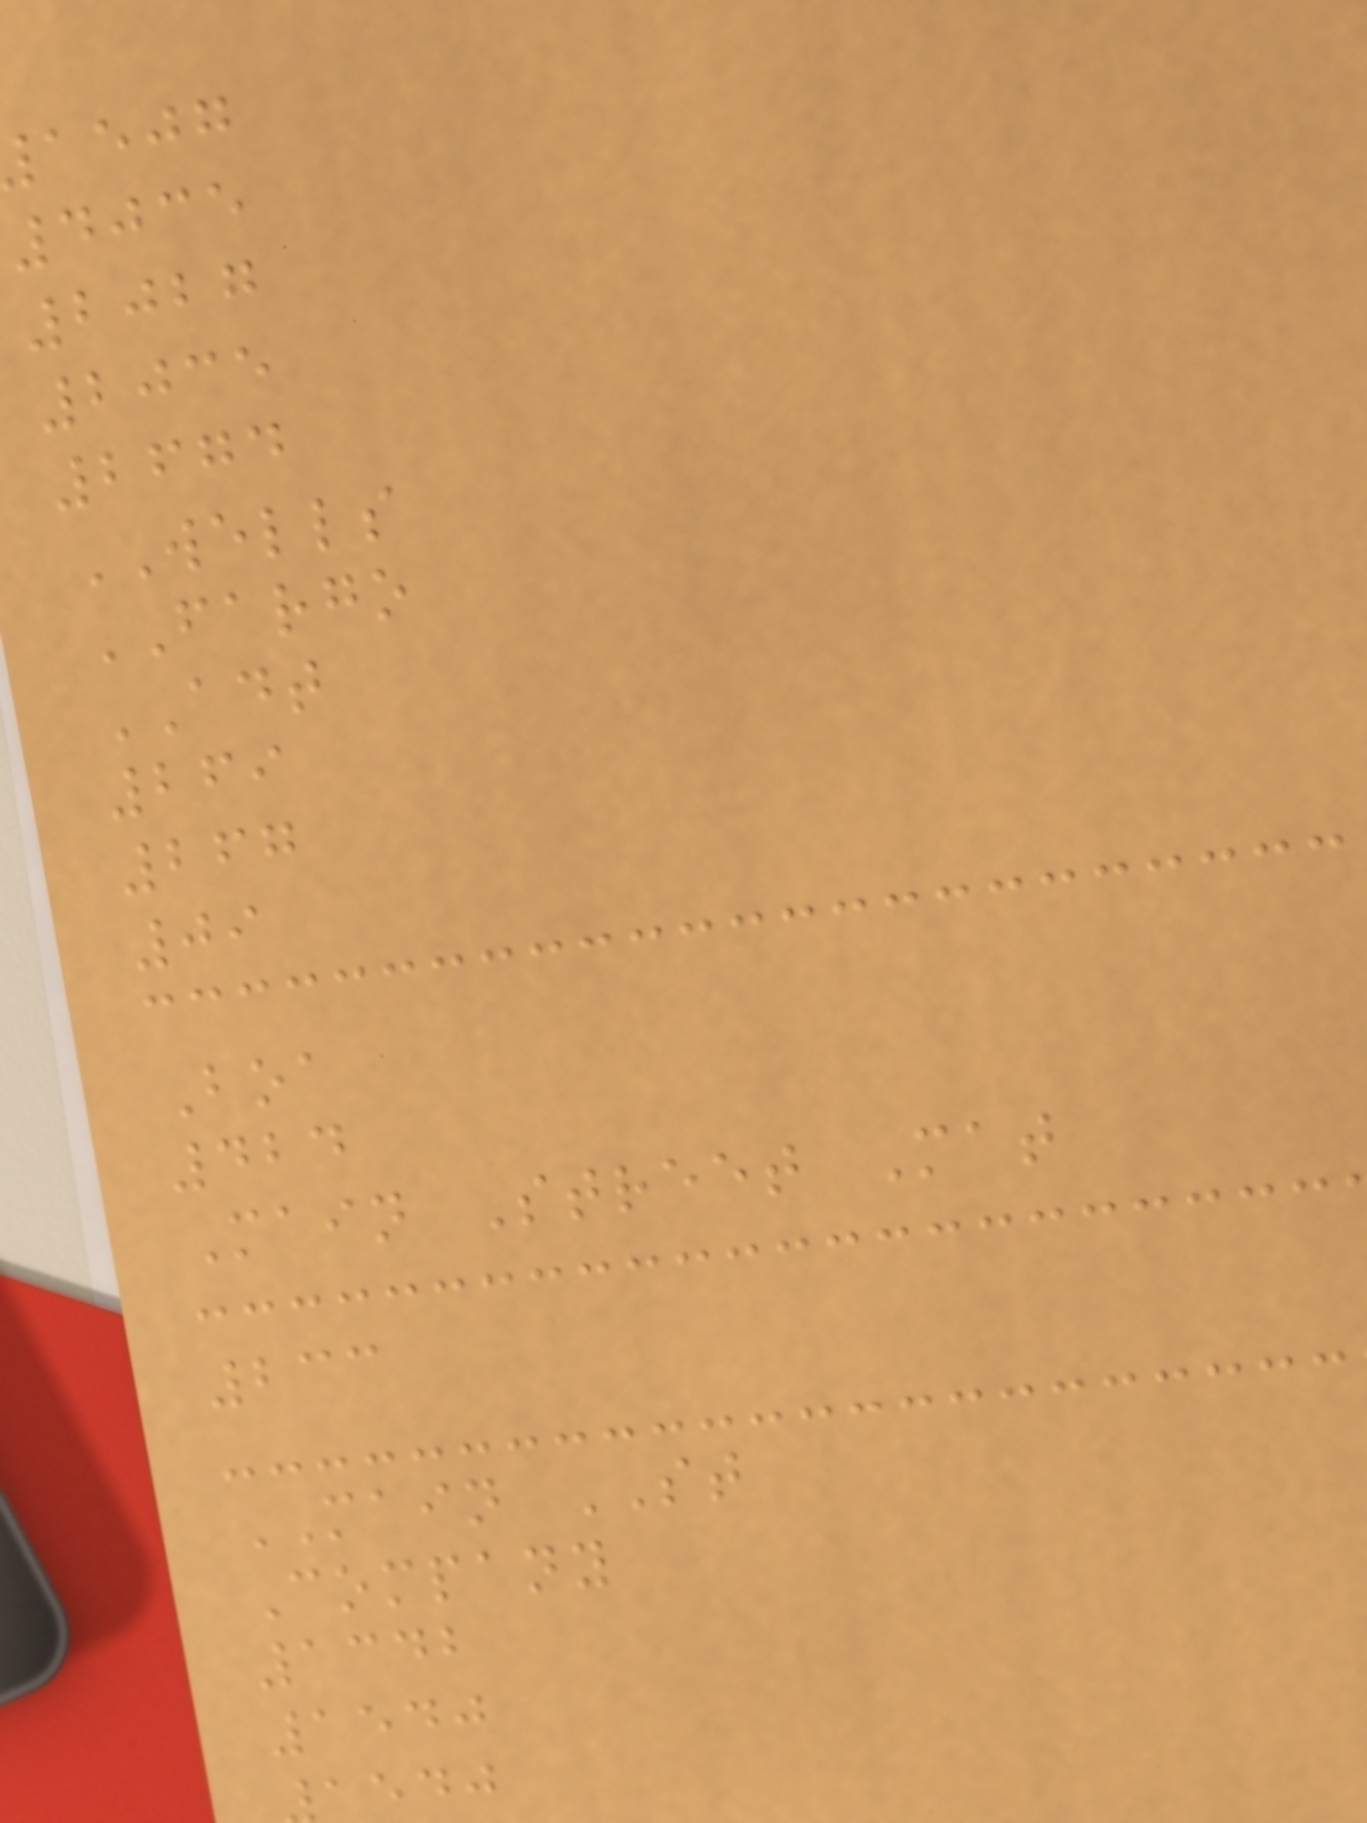aejg
4035
2027
2035
2674
WELLS
FARGO
ADT
269
267
09
Boa
424
Main Street Mat
233
MAIN ST
Company
1342
1540
